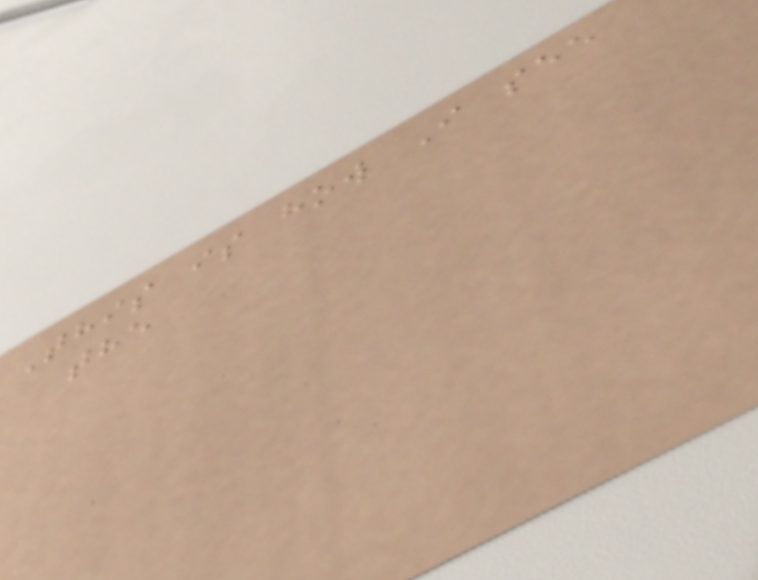This is how I see
the
